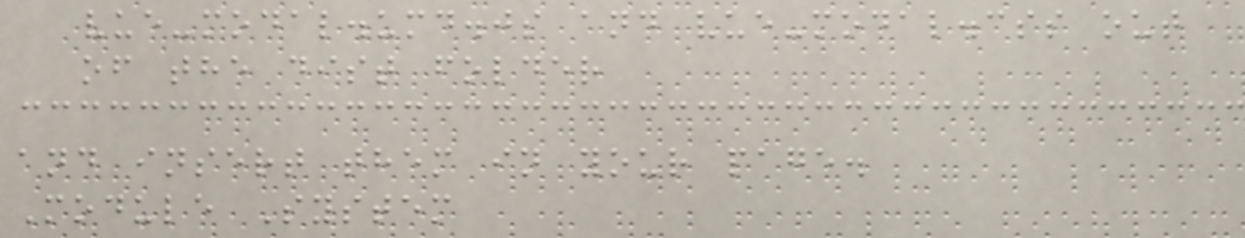vue-modal.umd.js and vue-modal.css out
of the dist folder
and insert them in your page.
Module System
